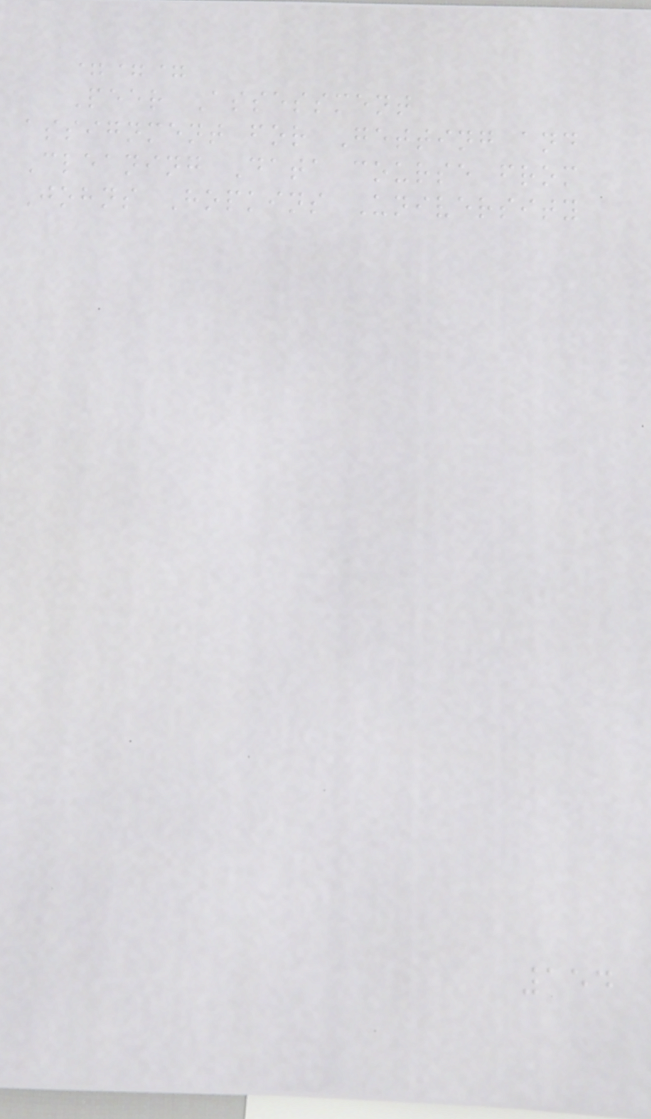===
Peer Assessment
assignment for Getting and
Cleaning Data course from
Johns Hopkins University
154
